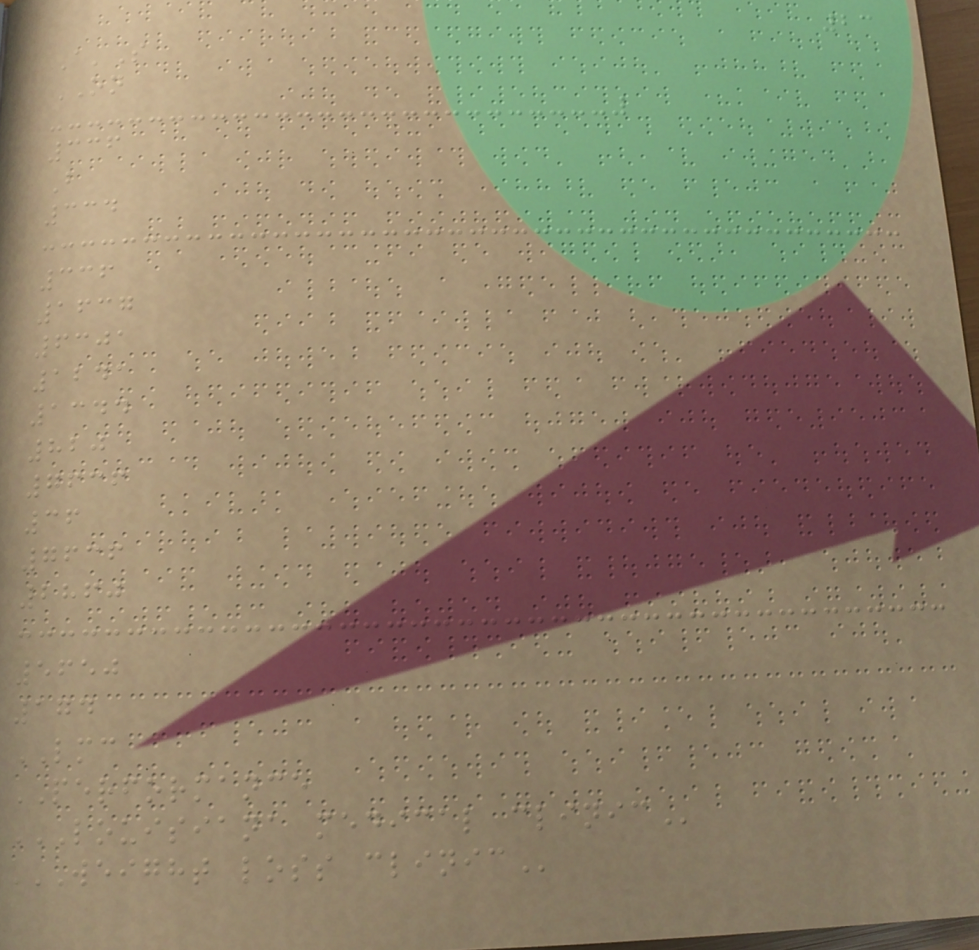23
A'S
ON
336
B
334
336
1637
6301
1241
1344
820
7636
36
7636
2860
5650
174
LMC
PERFORMANCE
LOUISIANA MEDICAL CLINIC
WEIGHT LOSS CLINIC
